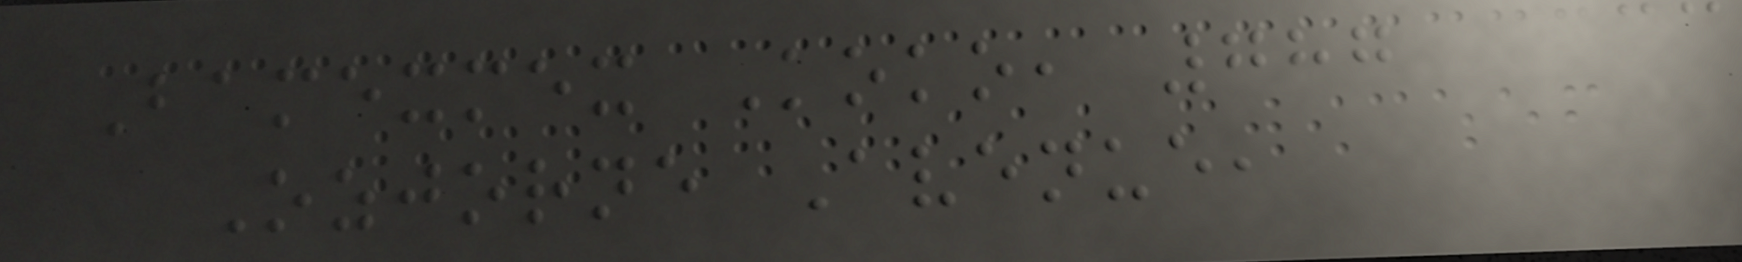Bamexmex Koko, 787
Ozjorne Avenue,
